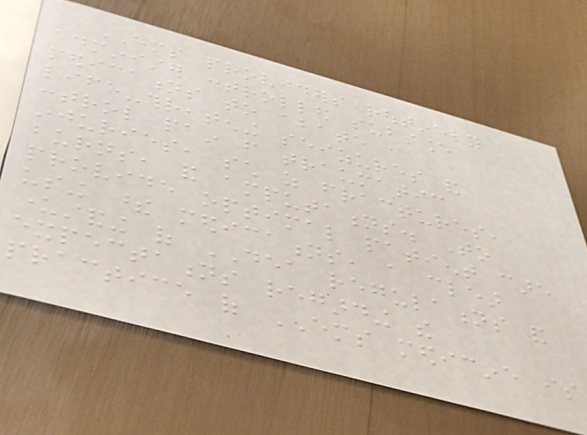EMS providers routinely
administer controlled substance
medications to abate
life-threatening seizures and
control pain from traumatic
injuries, such as fractures,
burns, and amputations. To
provide optimal patient care
using these medications, a clear
understanding of DEA regulations and
expectations regarding the
practice of EMS medicine is
